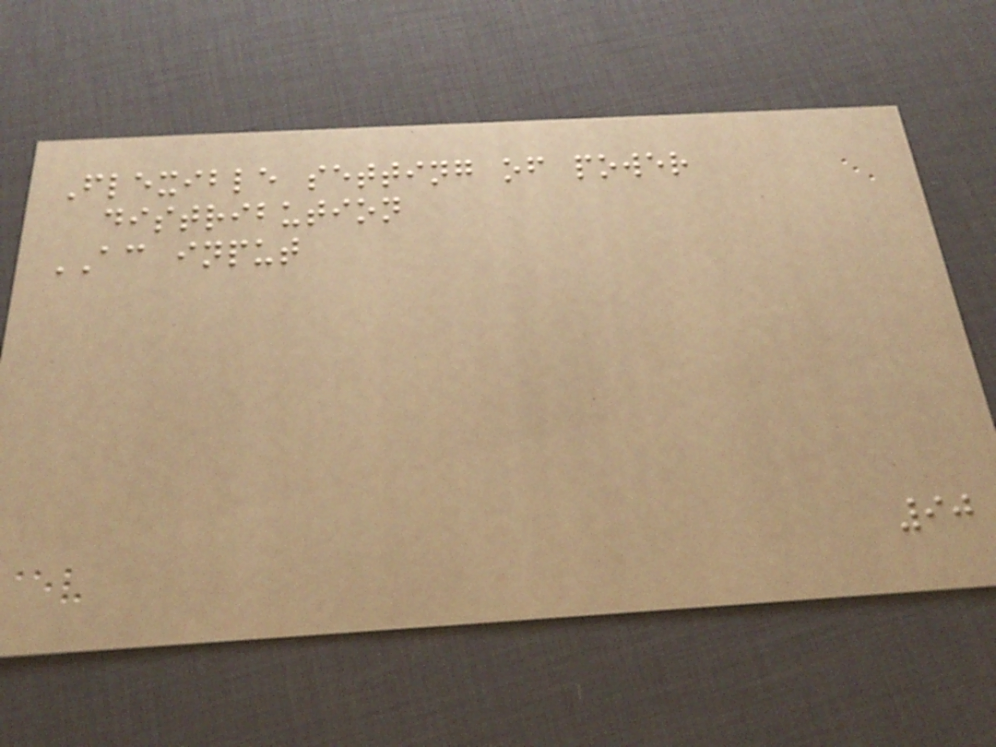Flexible setting of power
distribution
AC input
90
